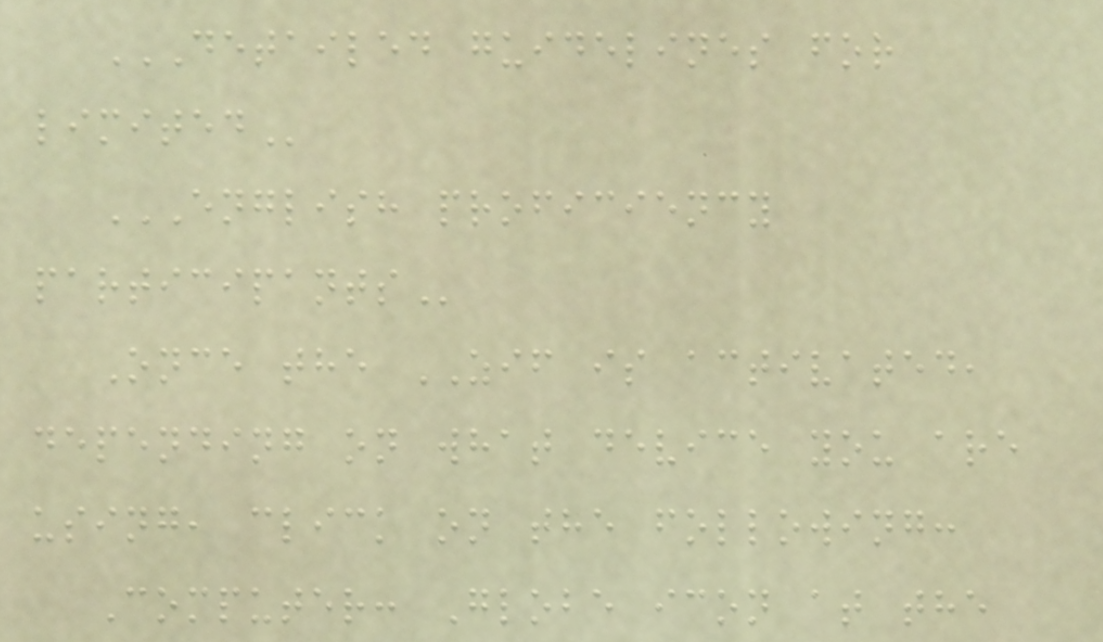DETAILED GUIDELINES FOR
LIMITED
ENGLISH PROFICIENCY
PARTICIPANTS
Once the ZIF is activated,
depending on what device you are
using, click on the following:
Computer: Globe icon at the
